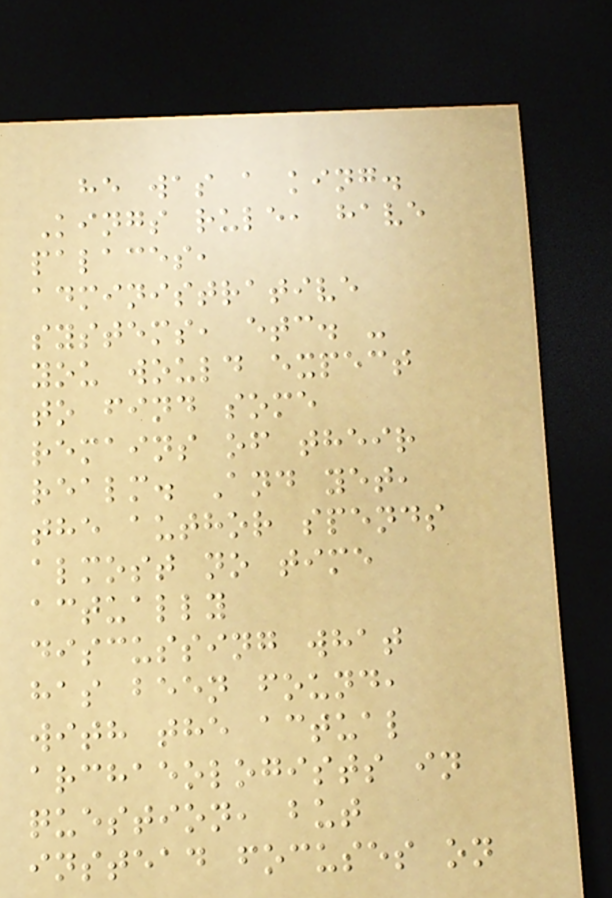he was a king.
Kings rule, have
palaces,
administrative
systems, etc. -
you would expect
to find some
remains of their
realm. And yet,
the author spends
almost no time
actually
discussing what
has been found,
with the actual
archaeologists in
question, but
instead focuses on
